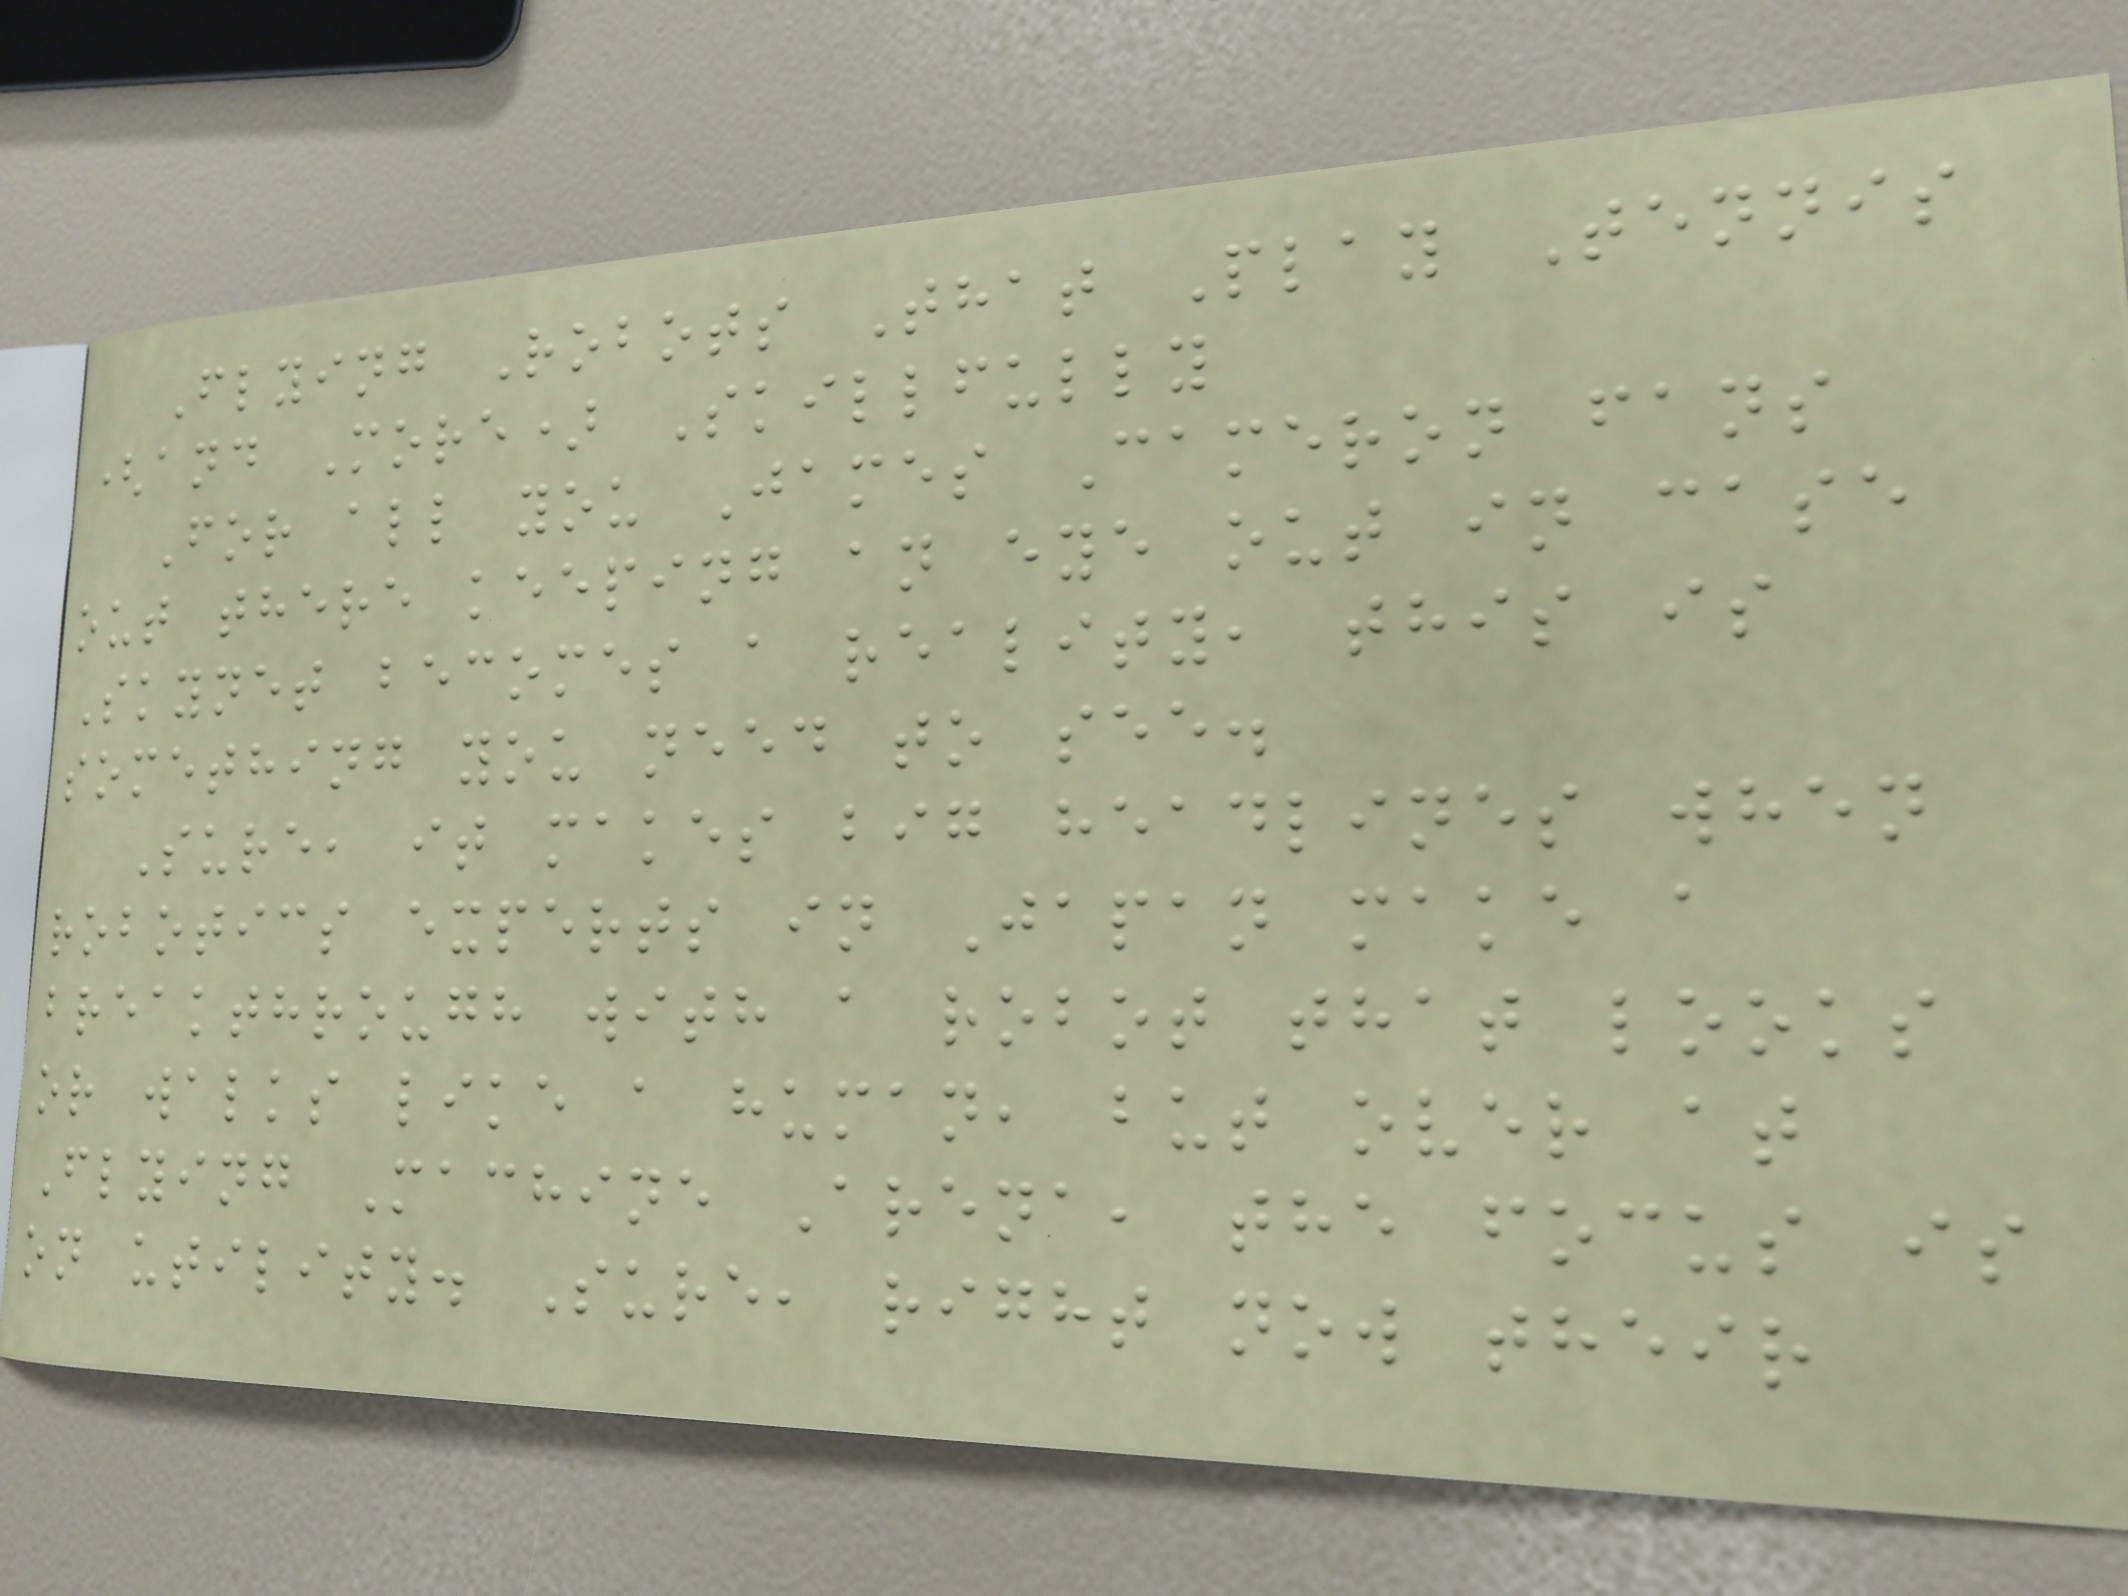Flying Robots That Play Tennis
(and More) Skillfully
For all you James Cameron fans
out there keeping an eye out in case
Skynet becomes a reality, this is
something you need to see.
Sure, it makes big headlines when
robotics experts in Japan make a
breakthrough with a robot that looks
or walks like a human, but over at
Flying Machine Arena, the focus is
on utility. Sure, right now their
